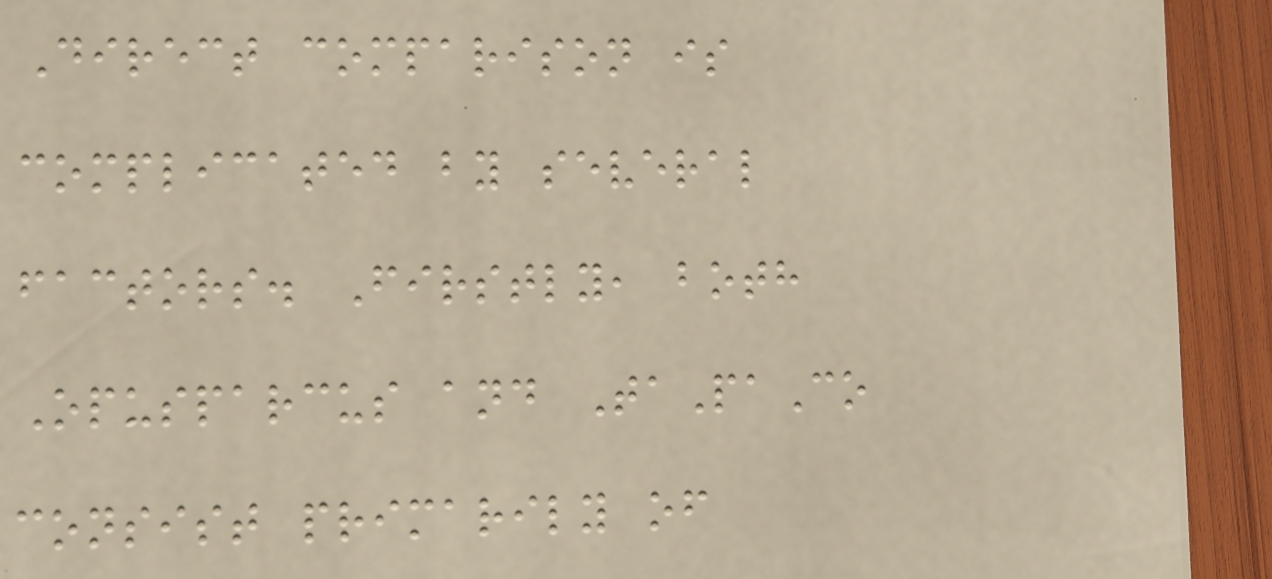Direct comparison is
complicated by several
factors. Firstly, both
Opusparcus and TaPaCo
consist primarily of
